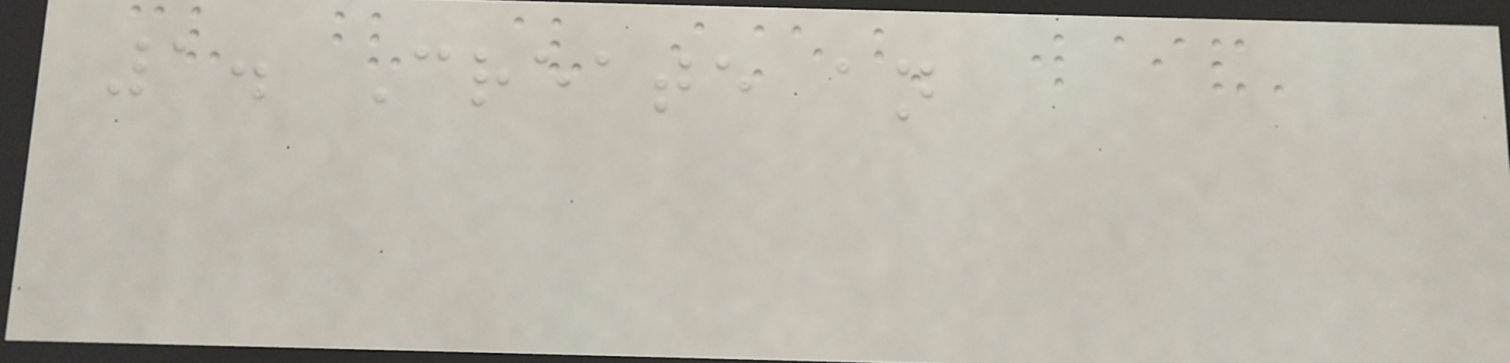1. Create an
